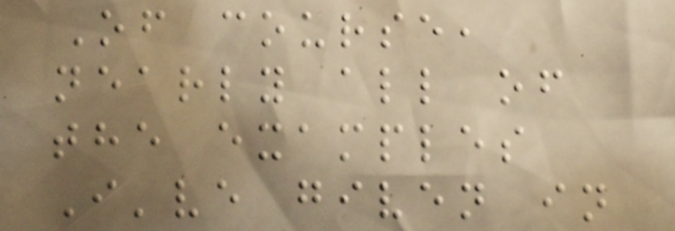Of course,
nearly all of
the examples
I've given in
